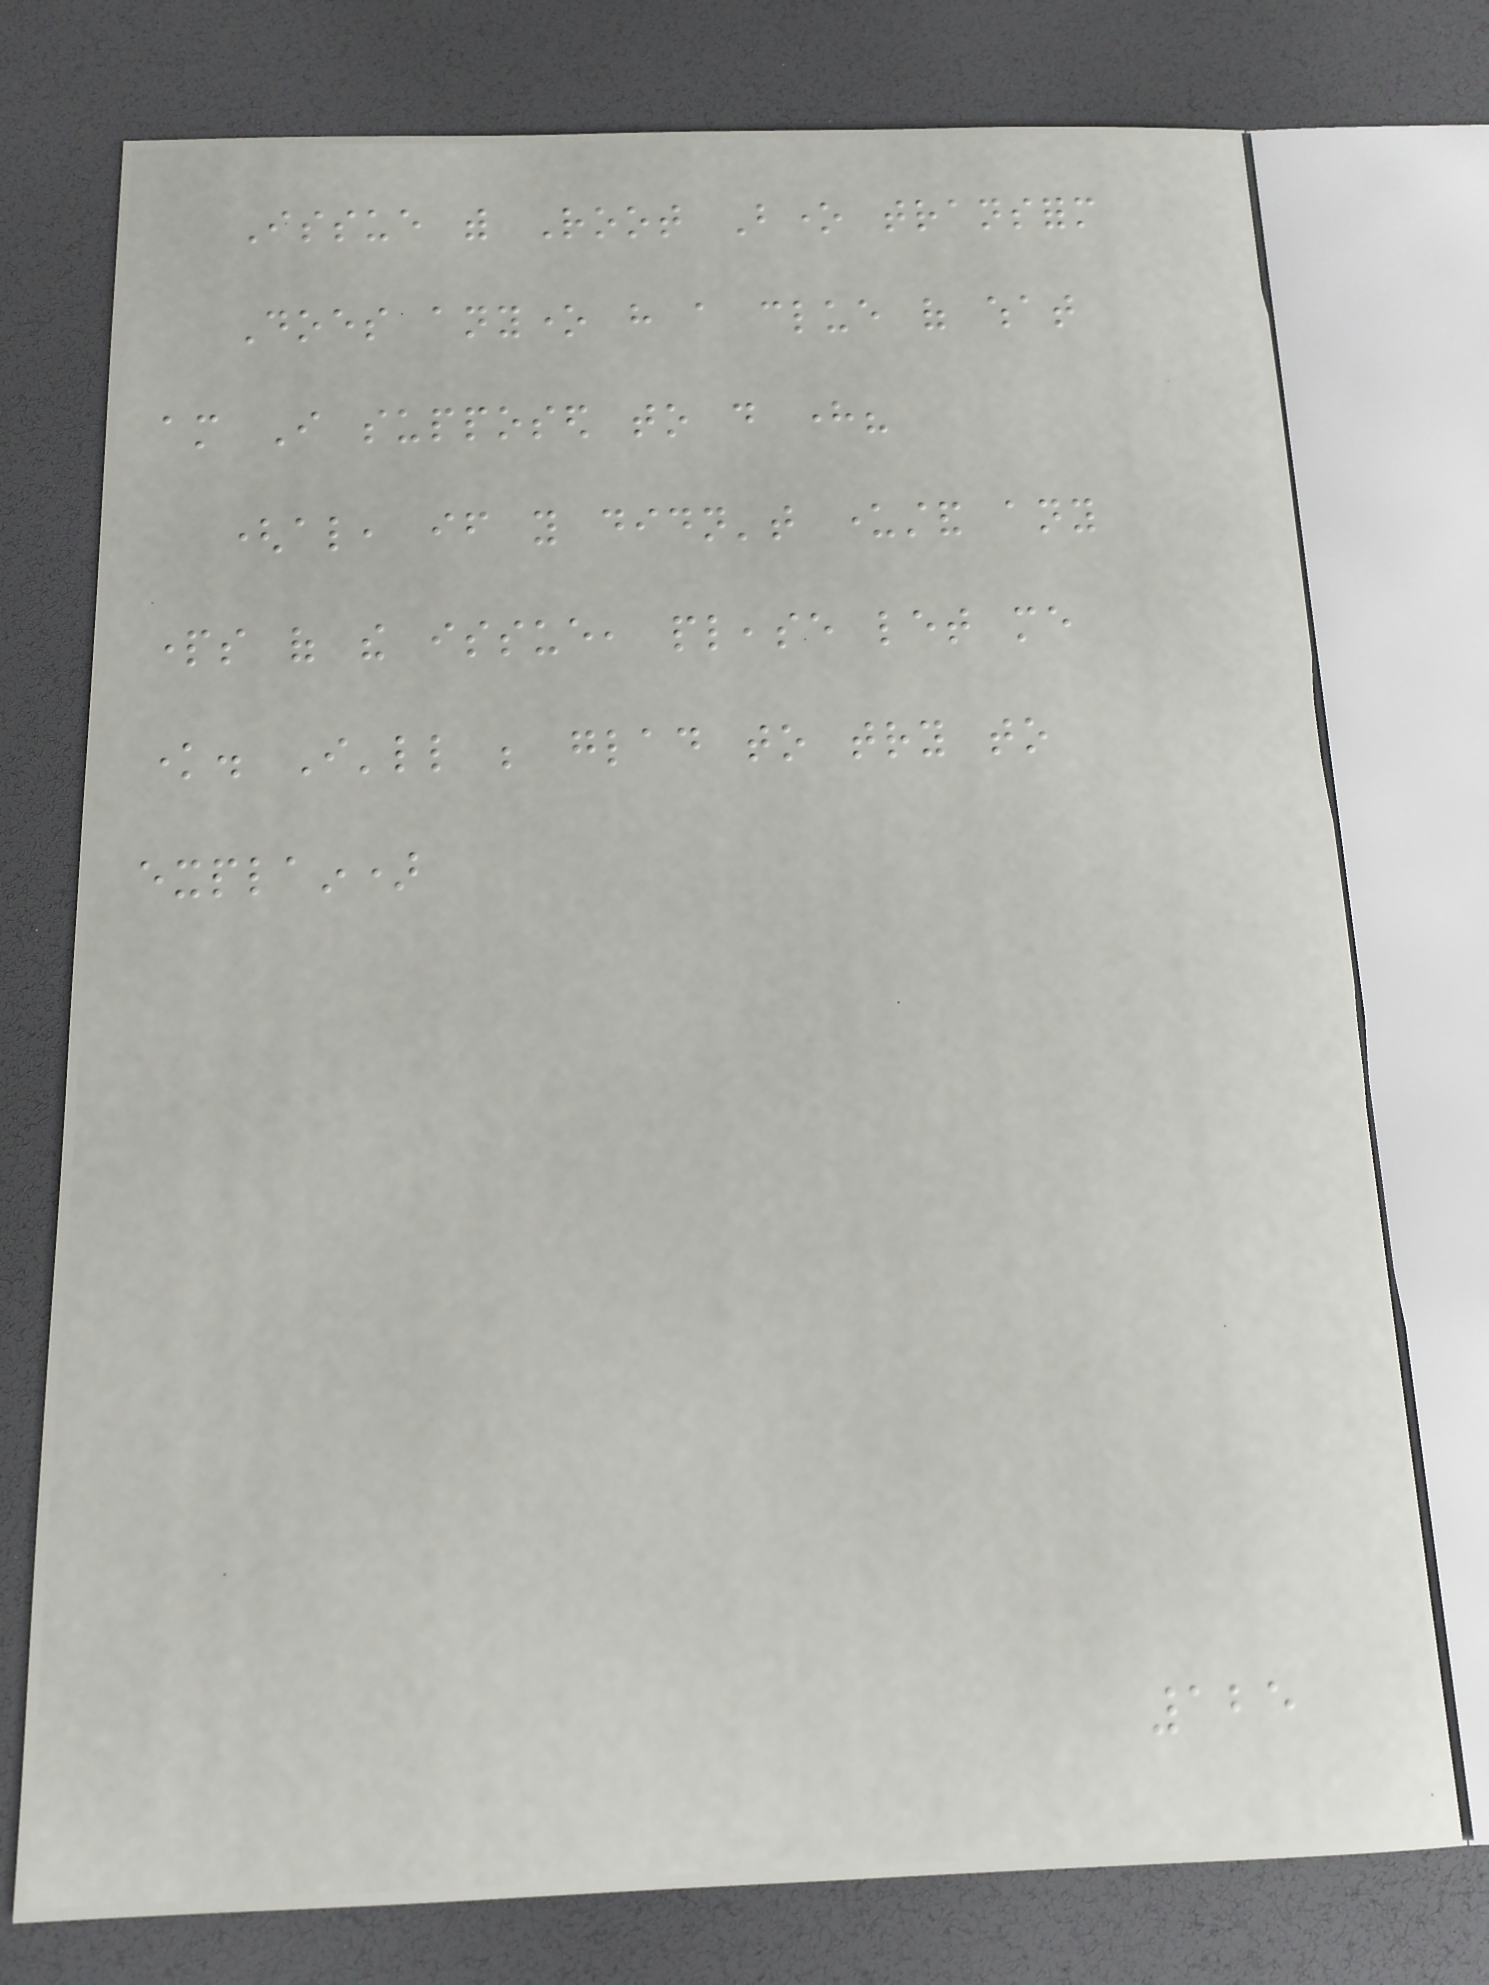Issue with Root Bone transform
Does anyone have a clue of what
am I supposed to do here?
(also, if you didn't understand any
parts of the issue, please let me
know. I'll be glad to try to
explain)
125
